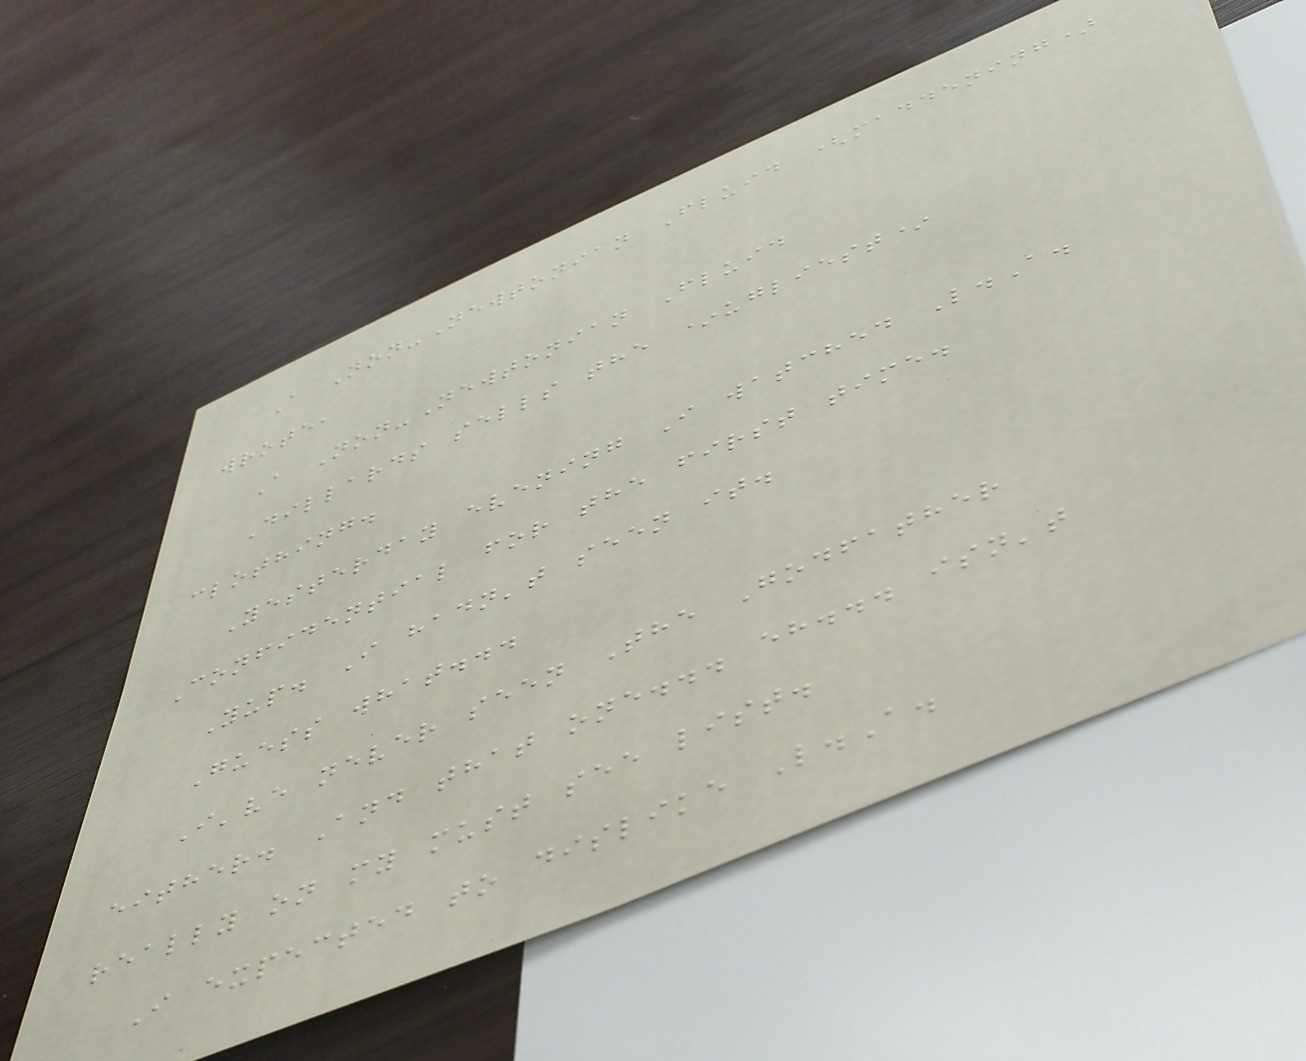A Non-Newtonian Fluid (maddening)
wrote,
A Non-Newtonian Fluid
Dillards sells the *ugliest*
clothing.
Yesterday evening I watched L.A.
Confidential for the first time.
Yup. I hadn't seen it.
Guess what...
I've never seen The Godfather
either. And that one... eh... isn't
really on my must see list.
I expected to dislike L.A.
